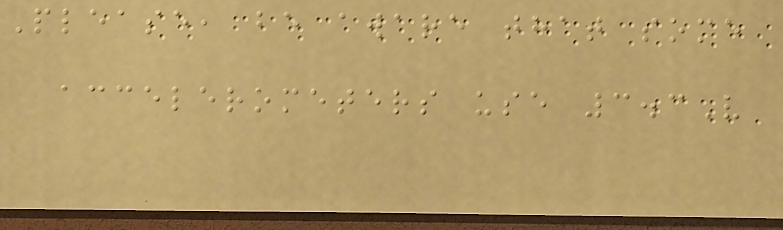Please, be aware that some
accelerometers use 3.3V
